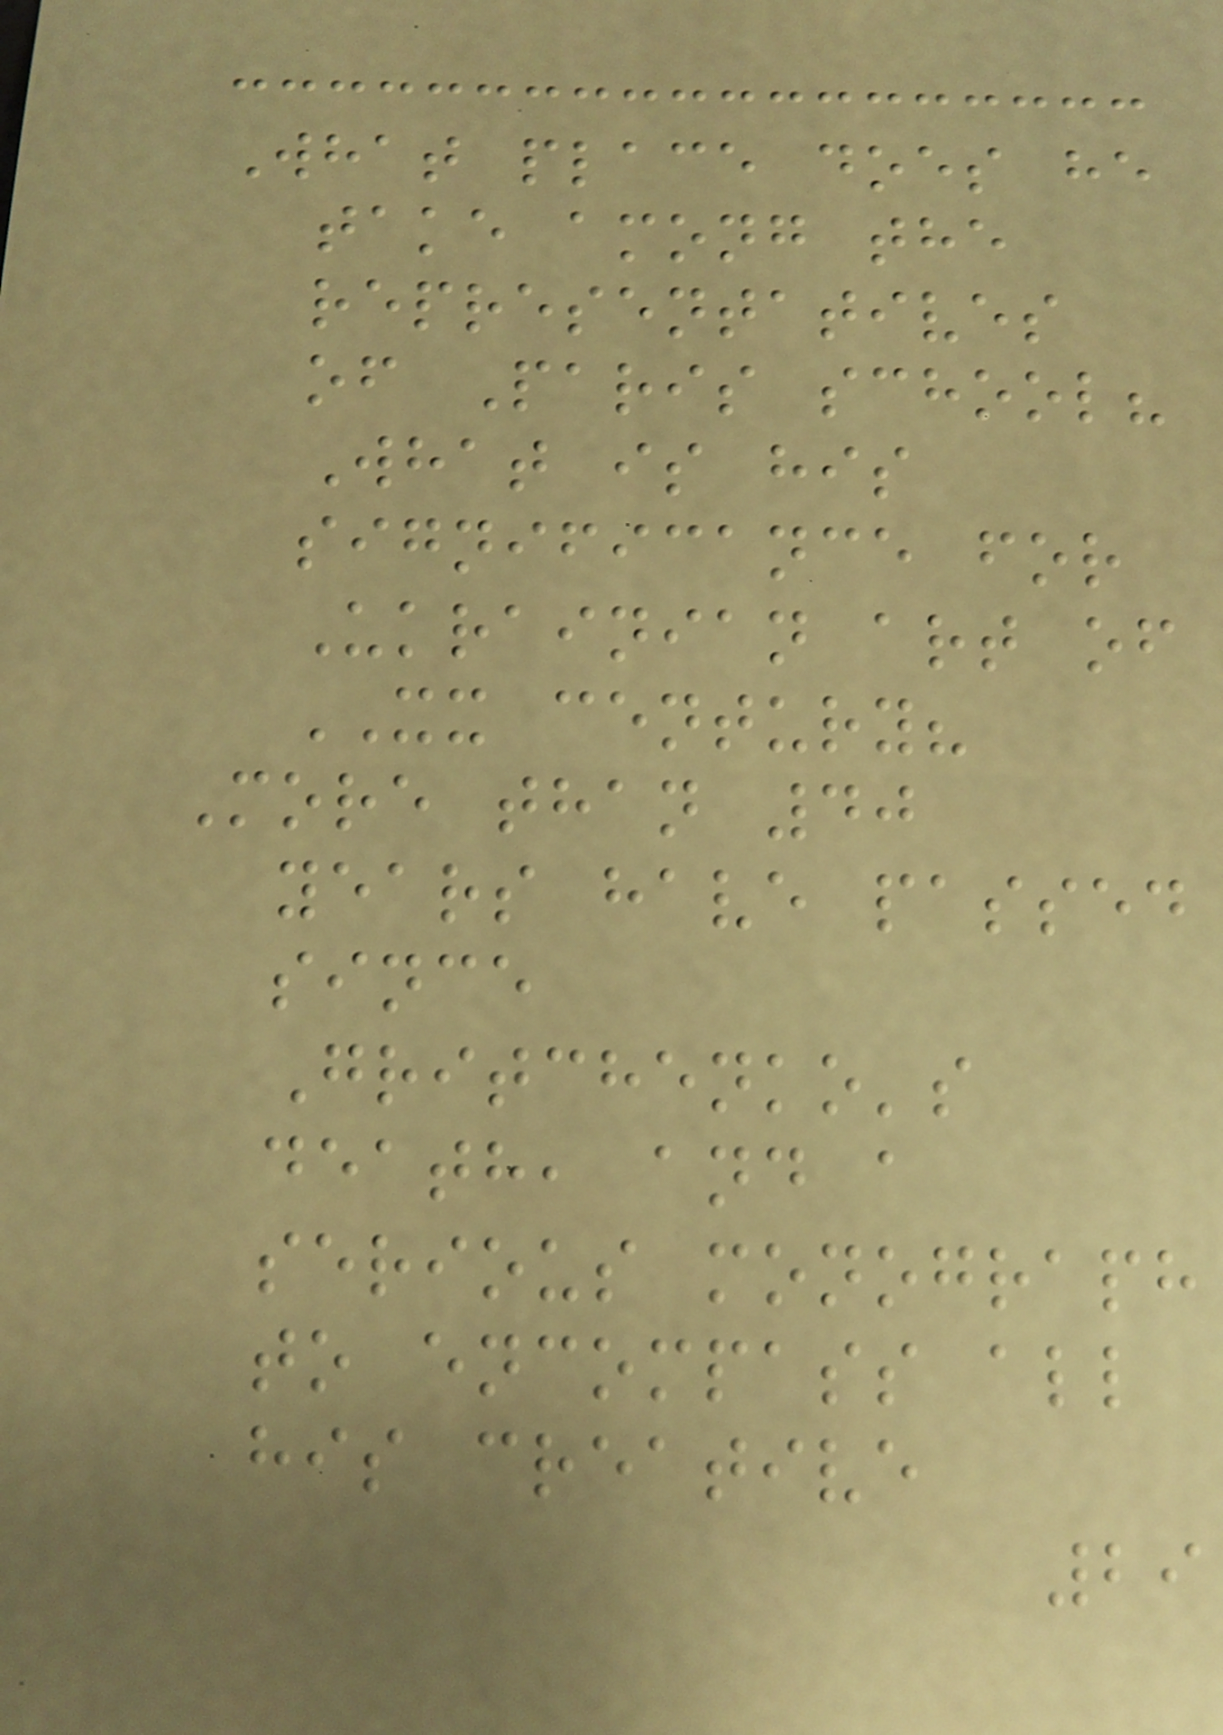What place does he
take among the
representatives
of Paris school?
What is his
significance for
Ukrainian art of
XX century?
More than 40
years have passed
since
Gritchenko's
death, and a
serious monograph
to encompass all
his creative
29
